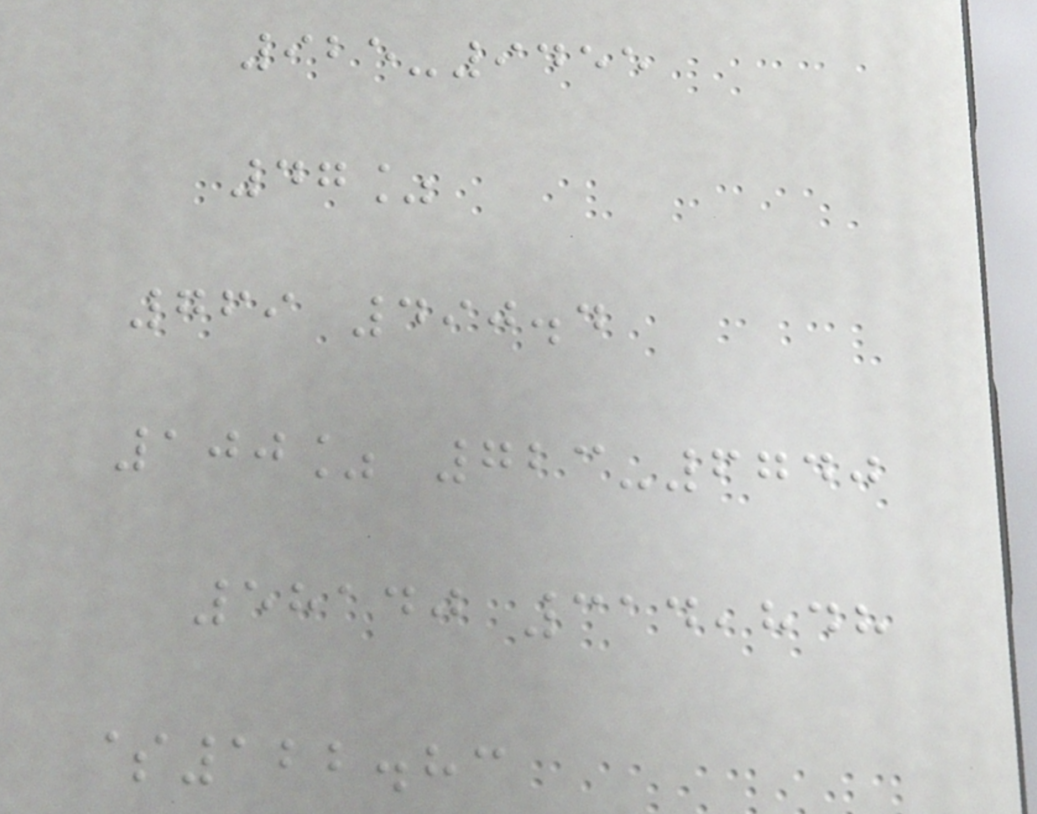925-9455
47%
769 490.4
100% 723-6740
58140 314,848
$122.83
